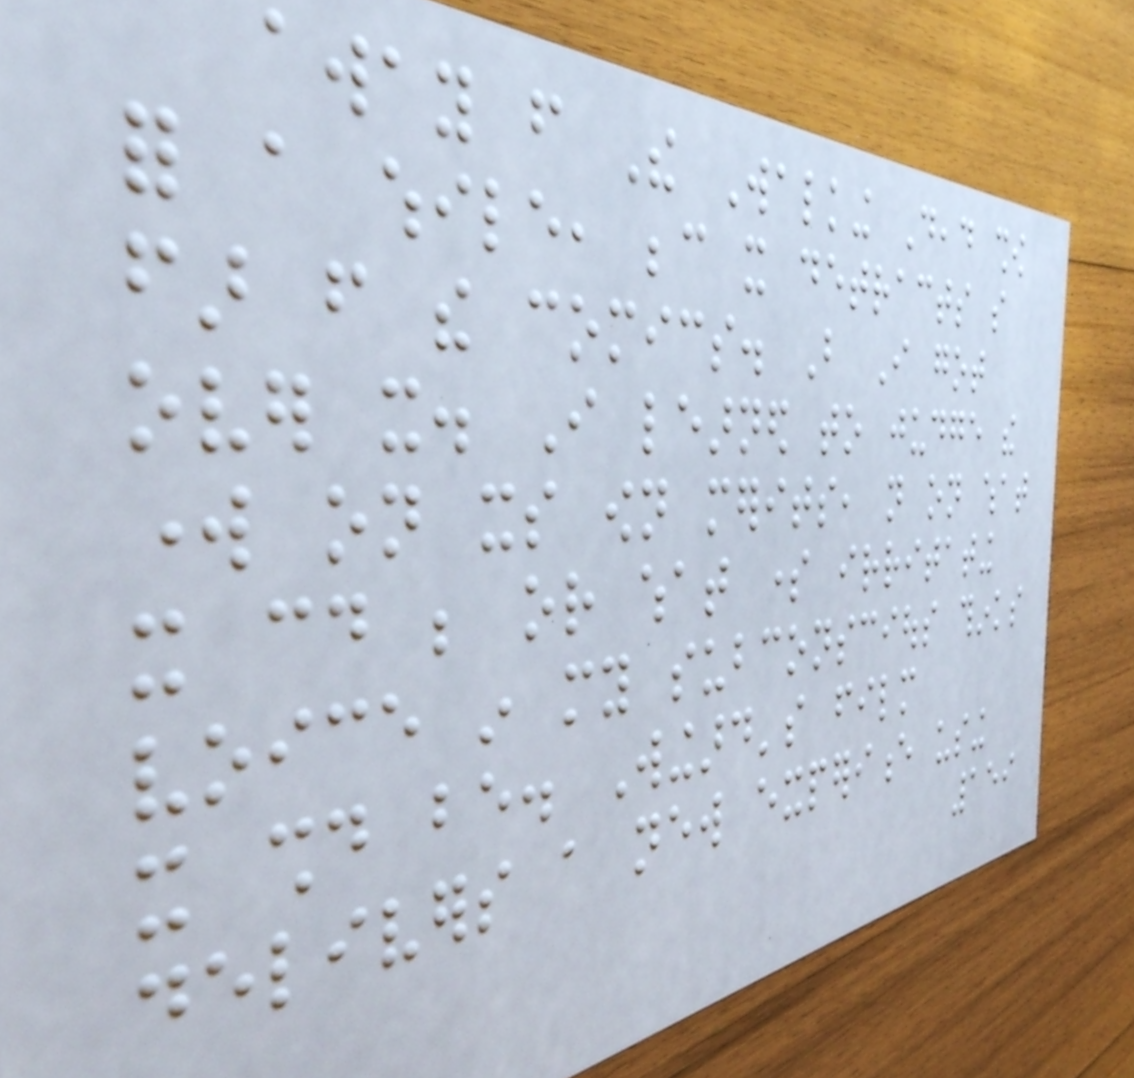away from The Walking Dead show
for a while, because it detracts so
far from the comics. But I got
over it. I learned to judge the
work on its own merits, not on what
it could be or what some irritating
voice in my subconscious thinks
it should be. Wingard's film
delivers a new experience using
159
